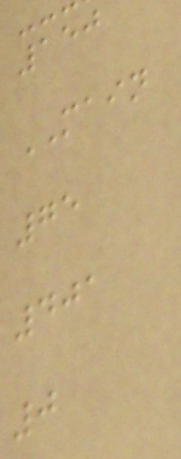150
MAIN
75
401
0
